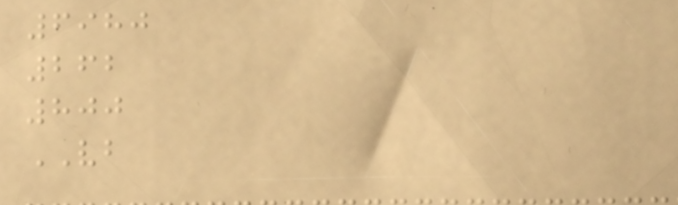6980
262
800
VB
